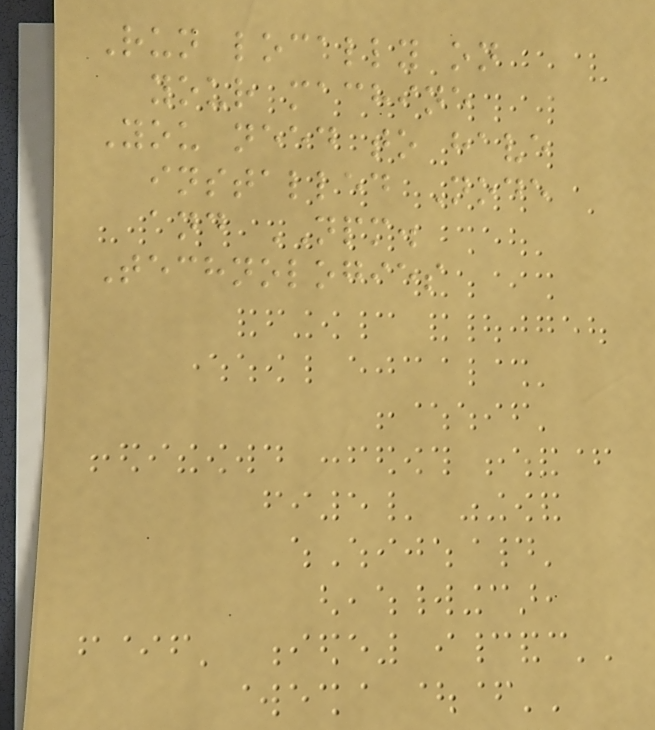Run locally on
your machine
You need to have
installed Node
and NPM.
Technologies
